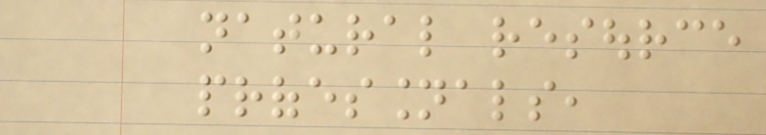natural resource
professionals,
